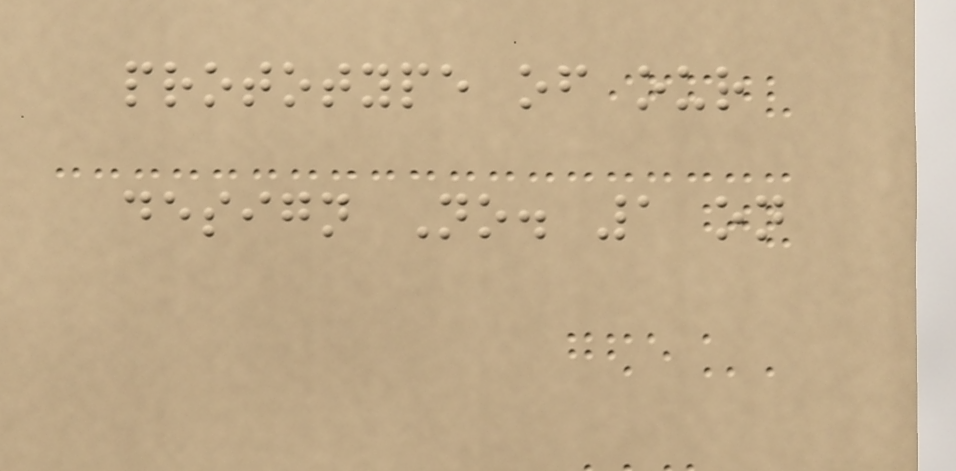prototype of our
design No. 1 on
